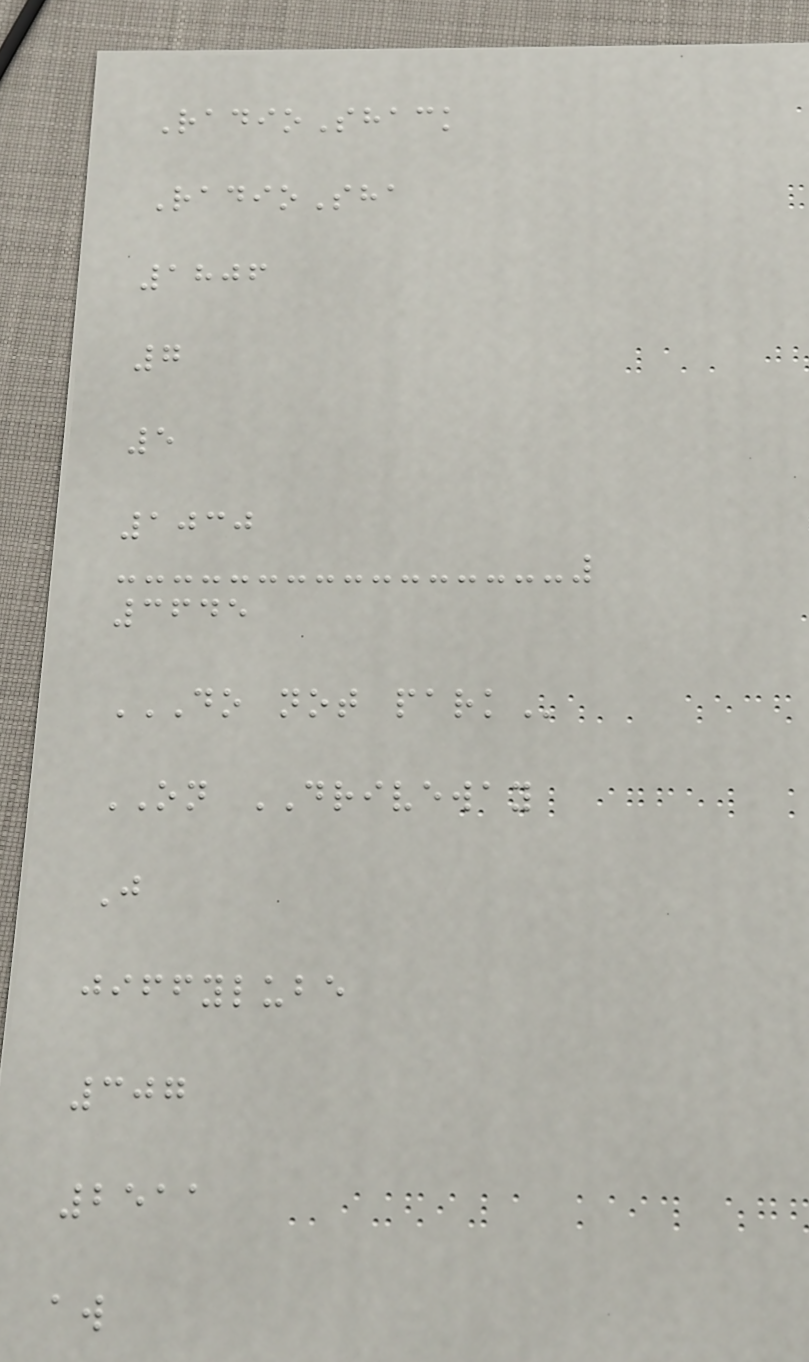RadioShack
RadioSha
1806
7
5
1030
3645
DO NOT PARK
ON DRIVEWAY
J
jiffylube
307
2511
aw
